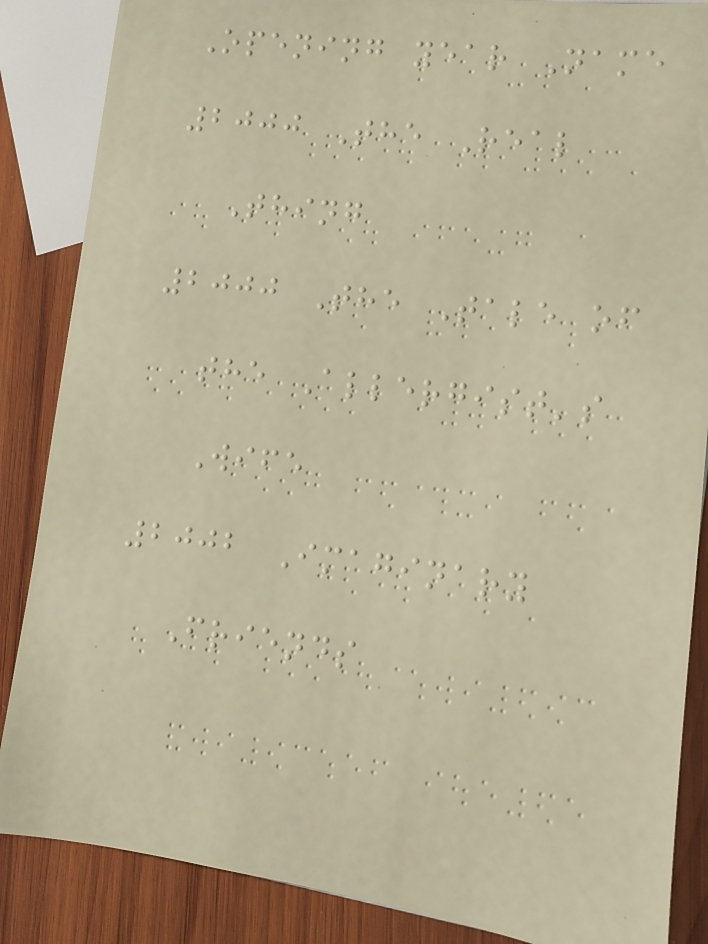Opening year Name
2000 The Real
Thing
2000 The Tale of
the Allergist's
Wife
2002 Imaginary
Friends
